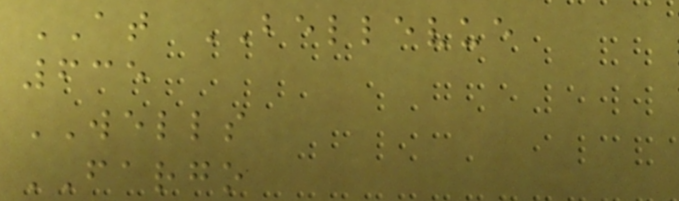AT BELLEVUE
635
WELLS
FARGO
